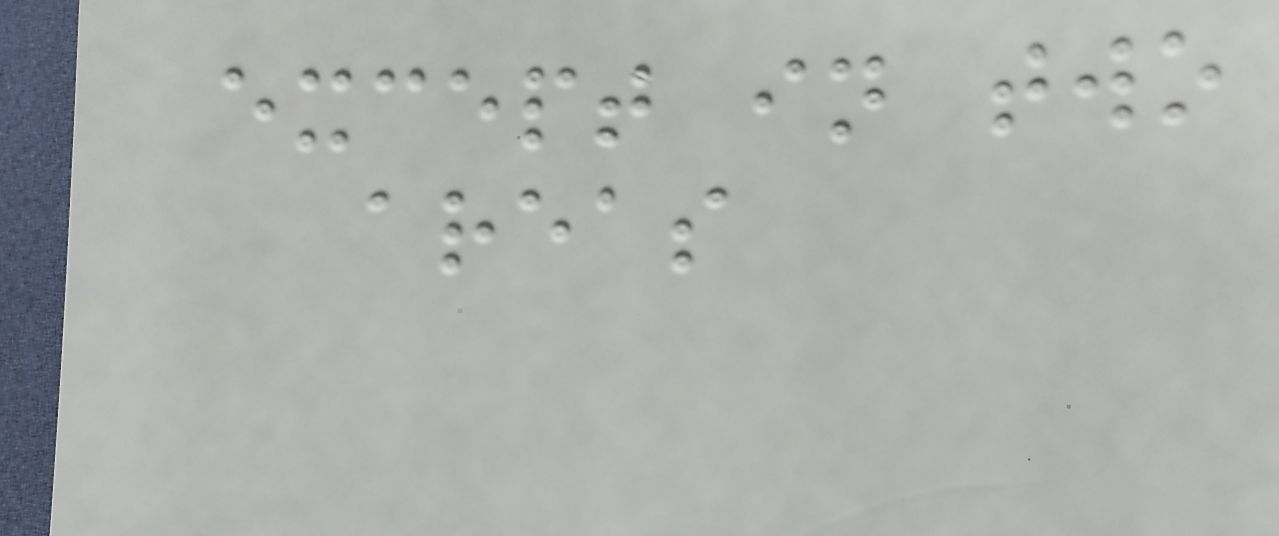except in two
areas
